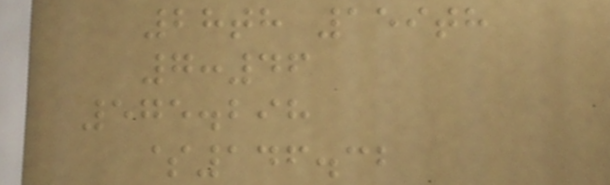28th 159th
7:46
575.298
$146.32
